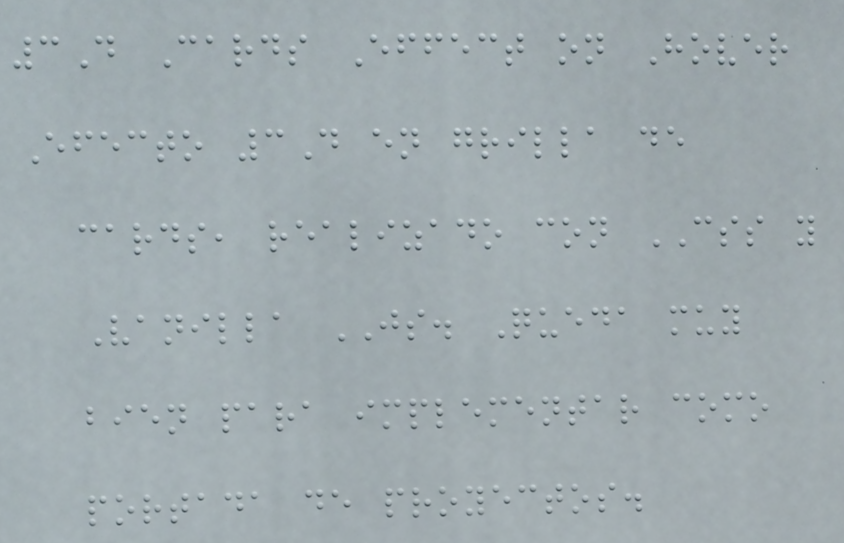3D Cards Effect on Hover
Efecto 3D en grilla de
cards, realizado con CSS y
Vanilla JS. Queda muy
bien para implementar como
portada de proyectos.
